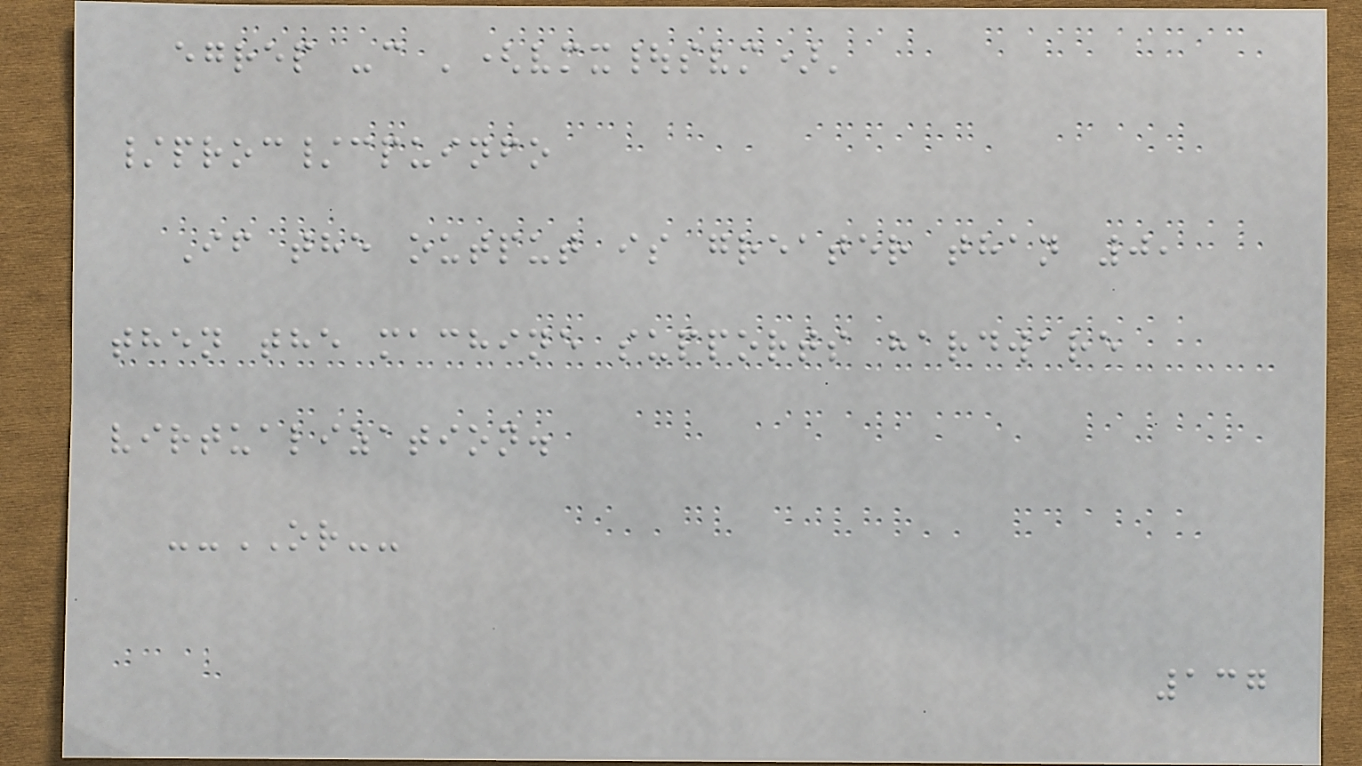egrep -c '(vmx|svm)'
/proc/cpuinfo
If the output is greater than 0,
then the machine supports hardware
virtualization.
--OR--
137
